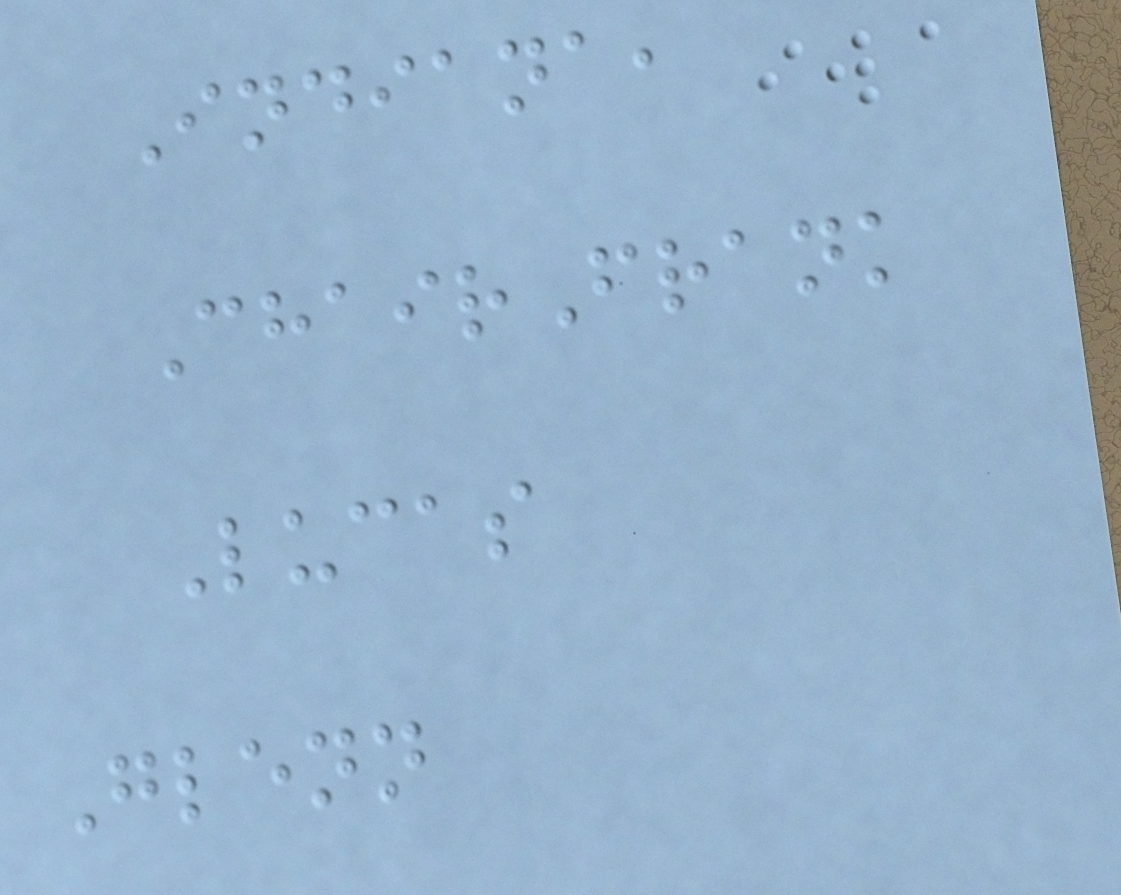Indiana,
ChairFrank
Lucas
Glenn
